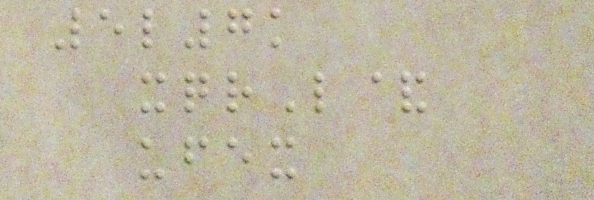5l7k
xqrL&
ufex
